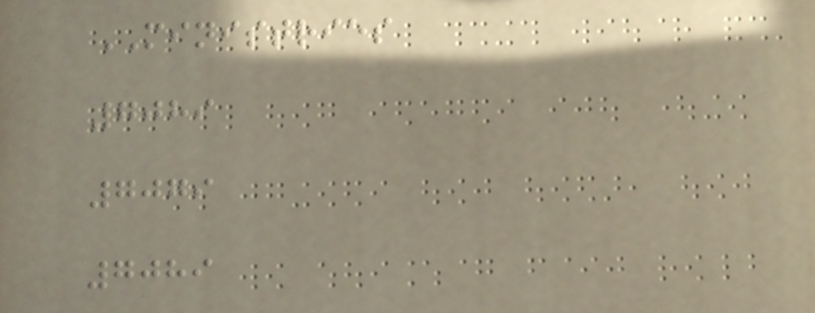MINISTRIES
7089
7079
7089
